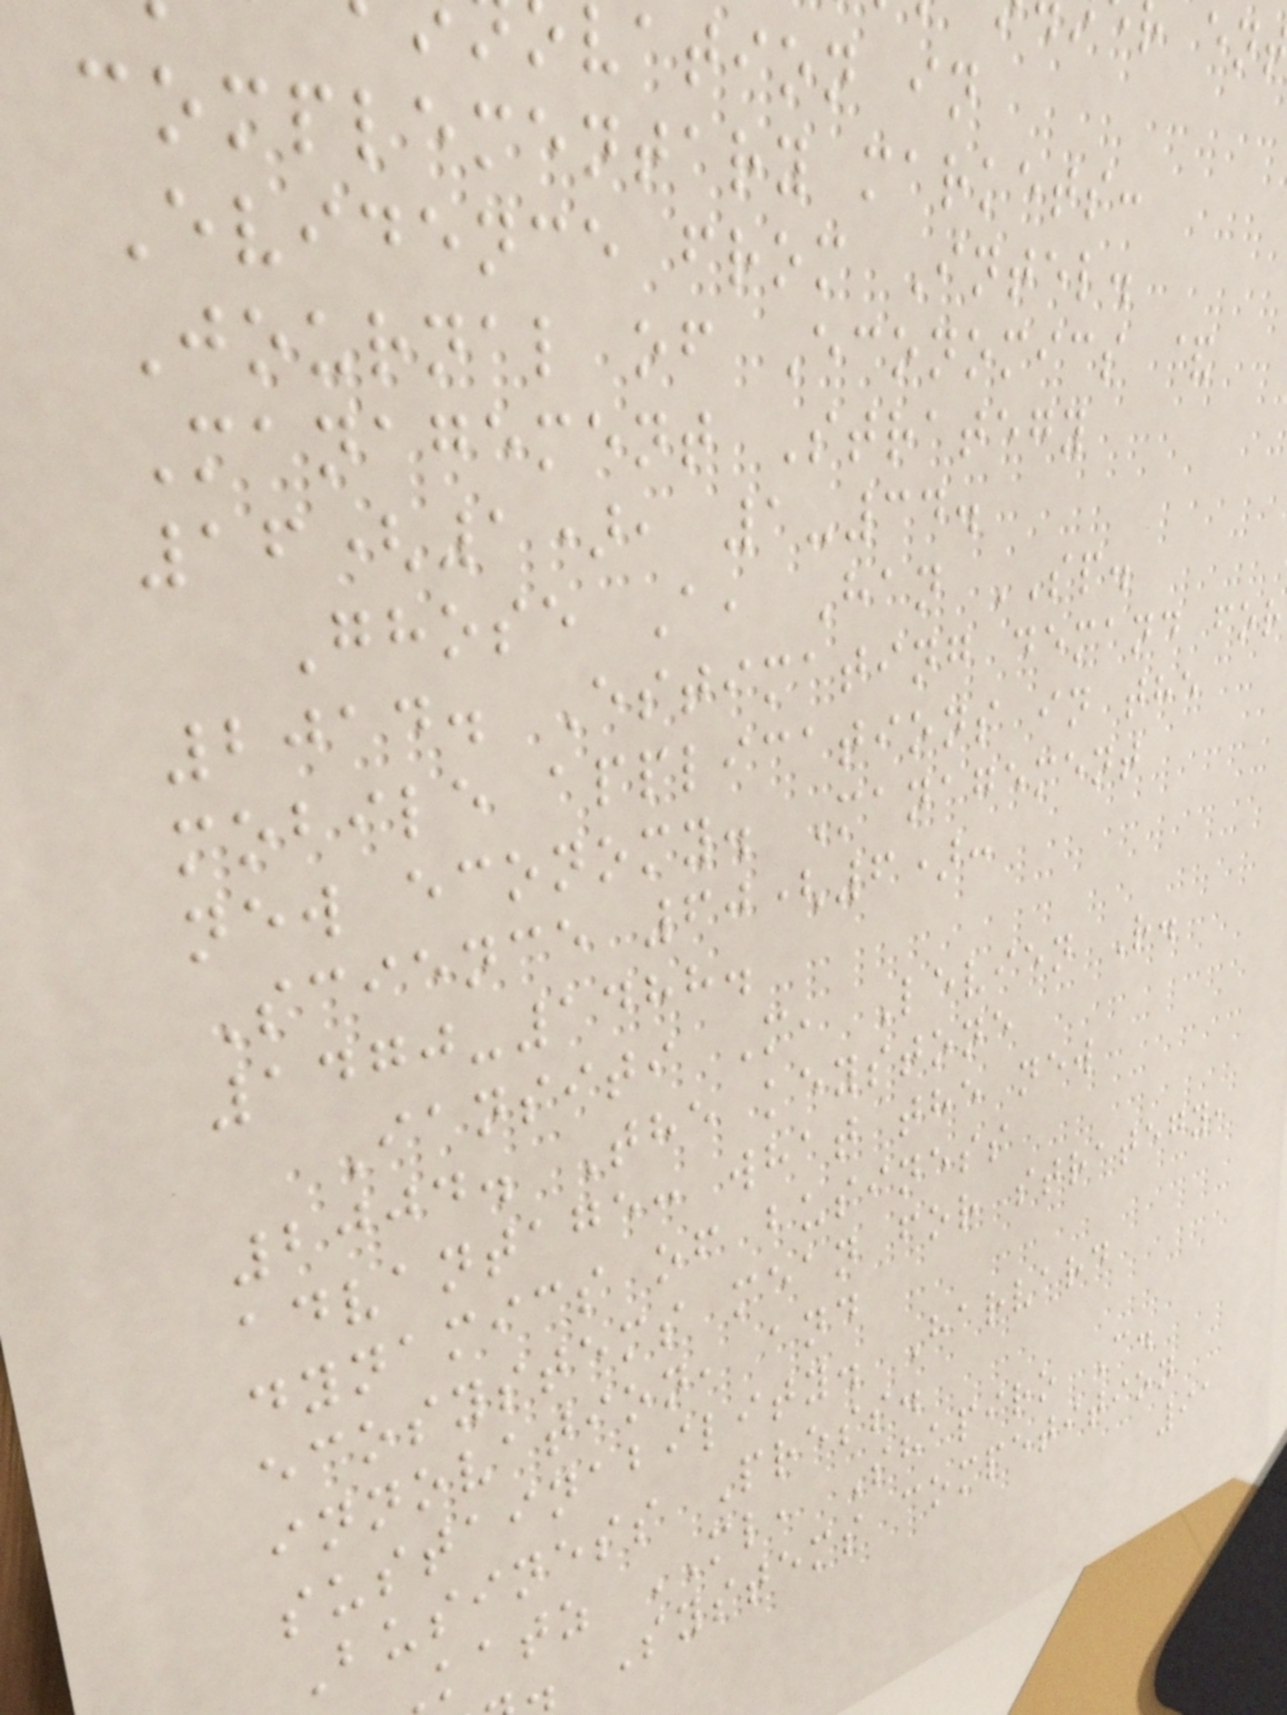vation in
complementary markets:
Evidence from Intel.
Journal of Economics &
Management Strategy
16(1), 1-34.
Ghose A, Han SP.
2014. Estimating demand for
mobile applications in the
new economy. Management
Science 60(6):
1470-1488.
Iansiti M, Levien R.
2004. The keystone
advantage: what the new
dynamics of business
ecosystems mean for strategy,
innovation, and
sustainability. Harvard
Business Press.
katz ML, Shapiro C.
Systems competition
91
